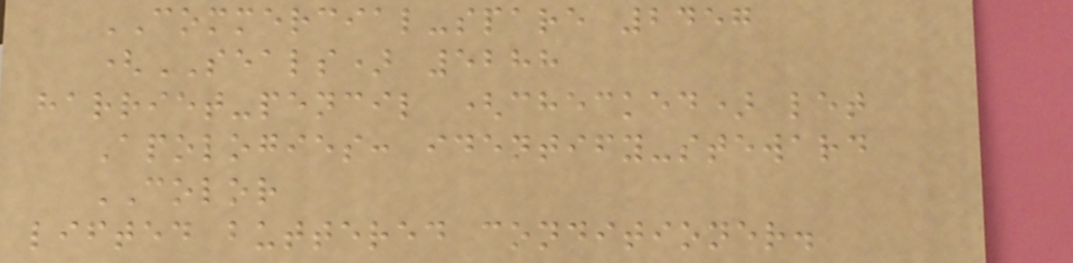COMMERCIAL-spare 2457
(SEALS) 5288
harriet-pencil (checked) let
Apologies: identify-steward
COLOR
lifted buttered conditioner.
